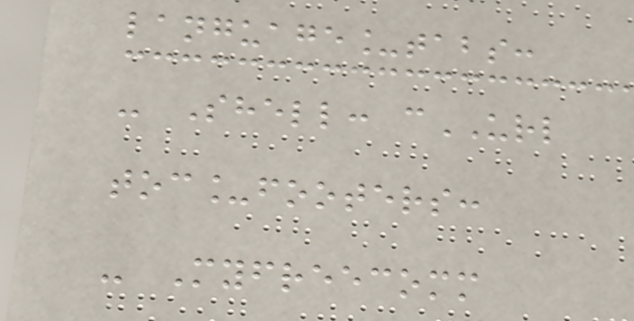language_tabs:
- Shell: cURL
toc_footers:
- Myfreecomm
